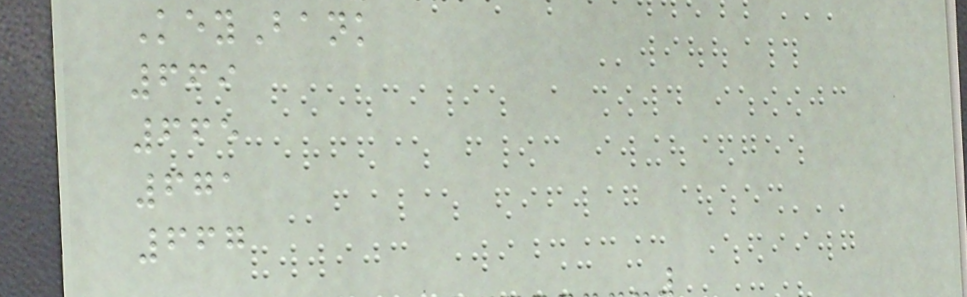KeyBank
669
665
671
667
